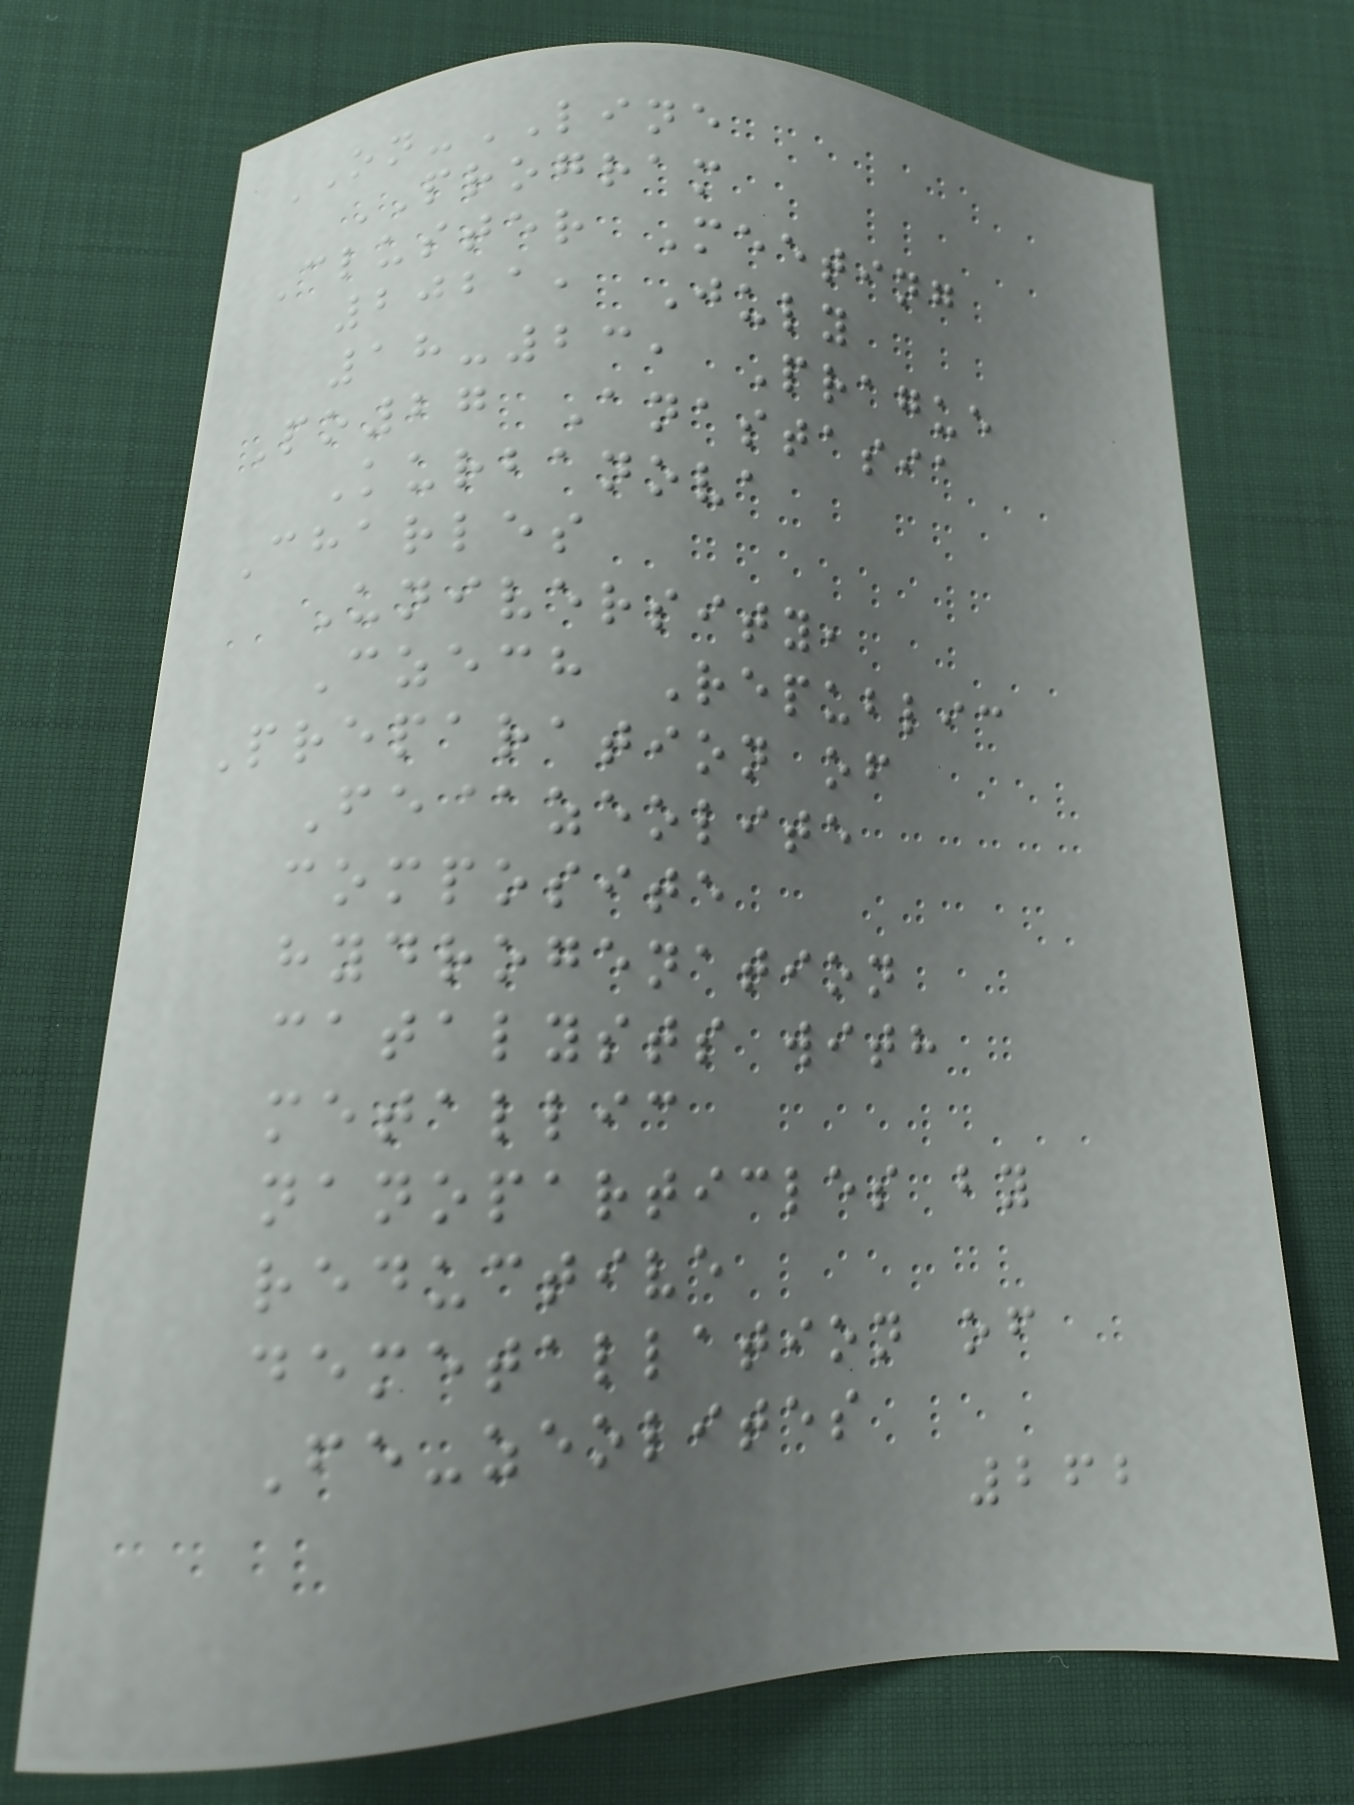ON-LINE
PROGRAM
Cluster Meeting
2021, July
18-23, Prague
Po27 Anastasia
Kurbanova
Charles
University,
Czech Republic
Preparation of
Fe@zeolite
composite
hydrogenation
catalysts with
metallic
nanoparticles by
reductive
demetallation of
Fe-zeolites
262
